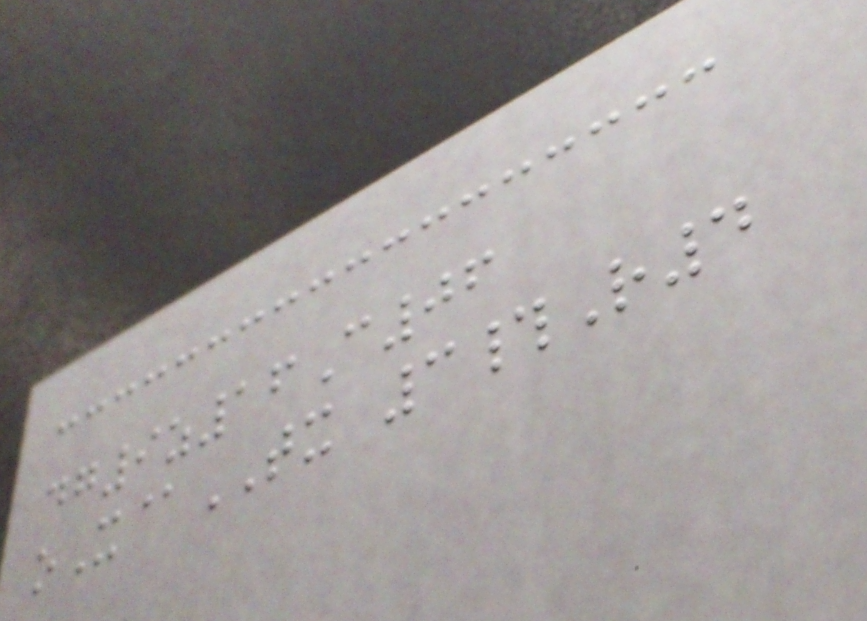dg9z16C06
oX@TX 3#R4
